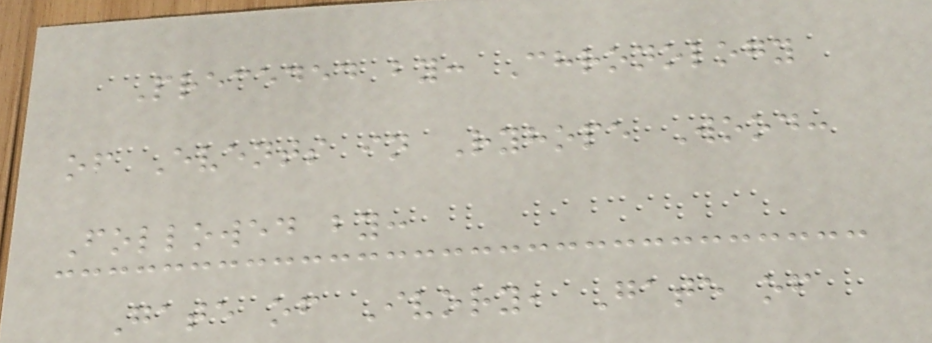Preceded by: Chronology
of Events in Ryhope Wood:
Followed by:
Gate of Ivory, Gate of
